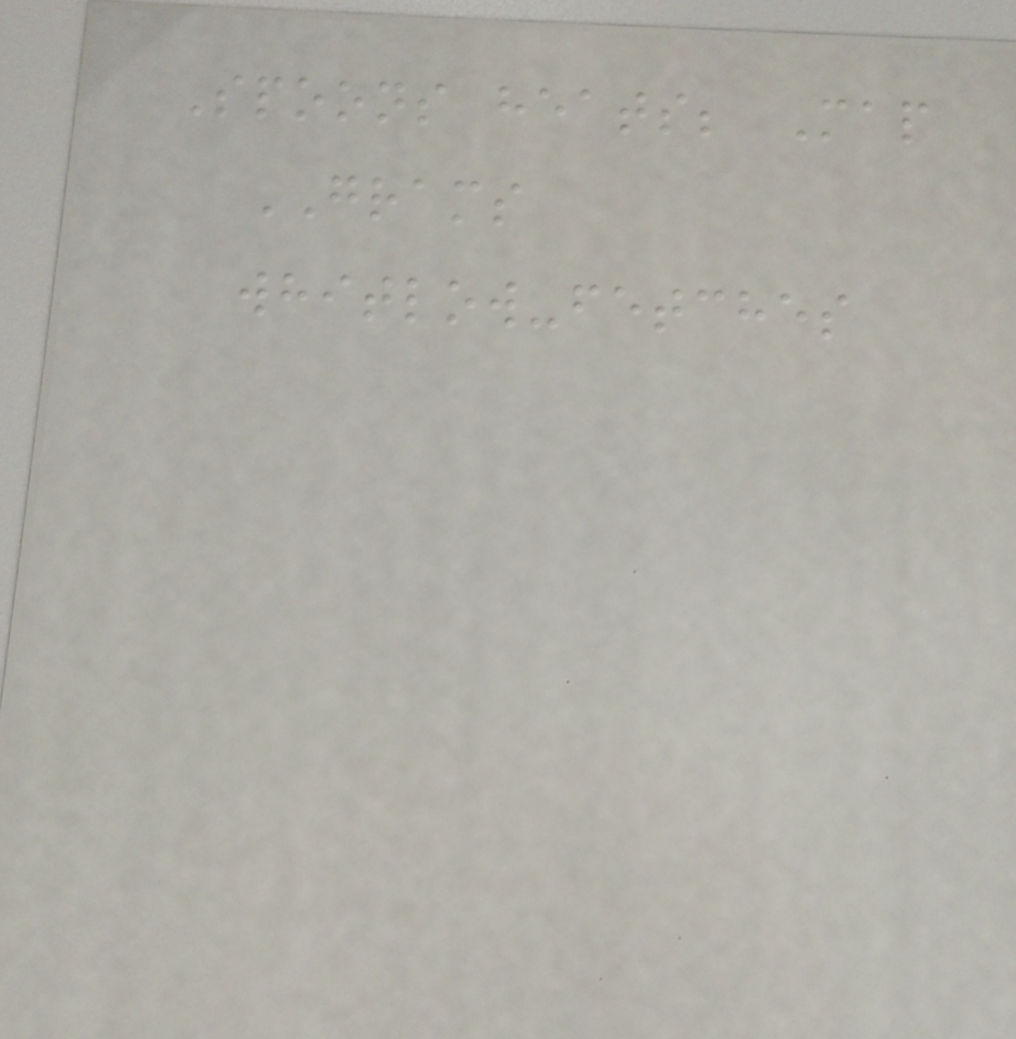Spoons heats; Map
GRAMS
whitlow-fetches
